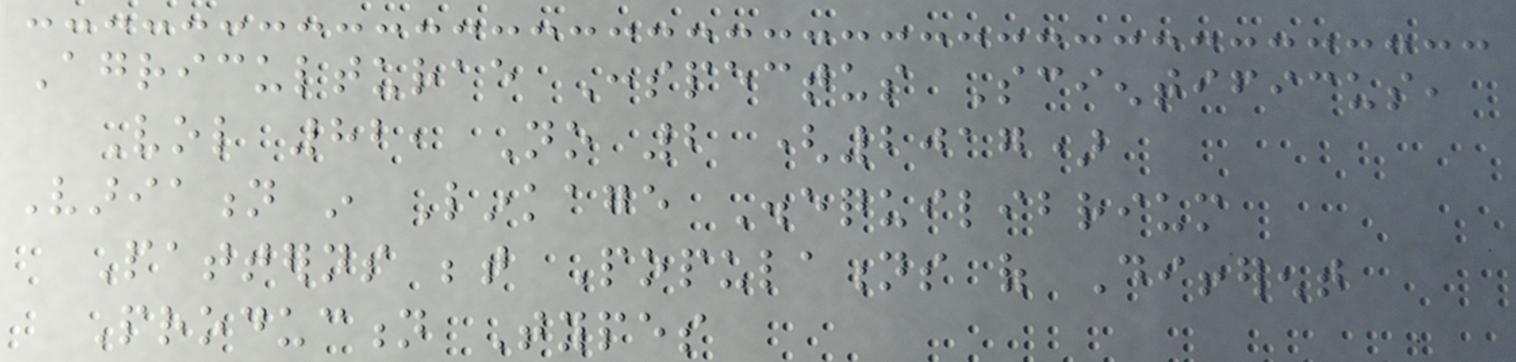Agriculturae Conspectus Scientificus,
Vol 82, No 2 (2017)
Variation in Linkage Disequilibrium
Patterns between Populations of Different
Production Types
